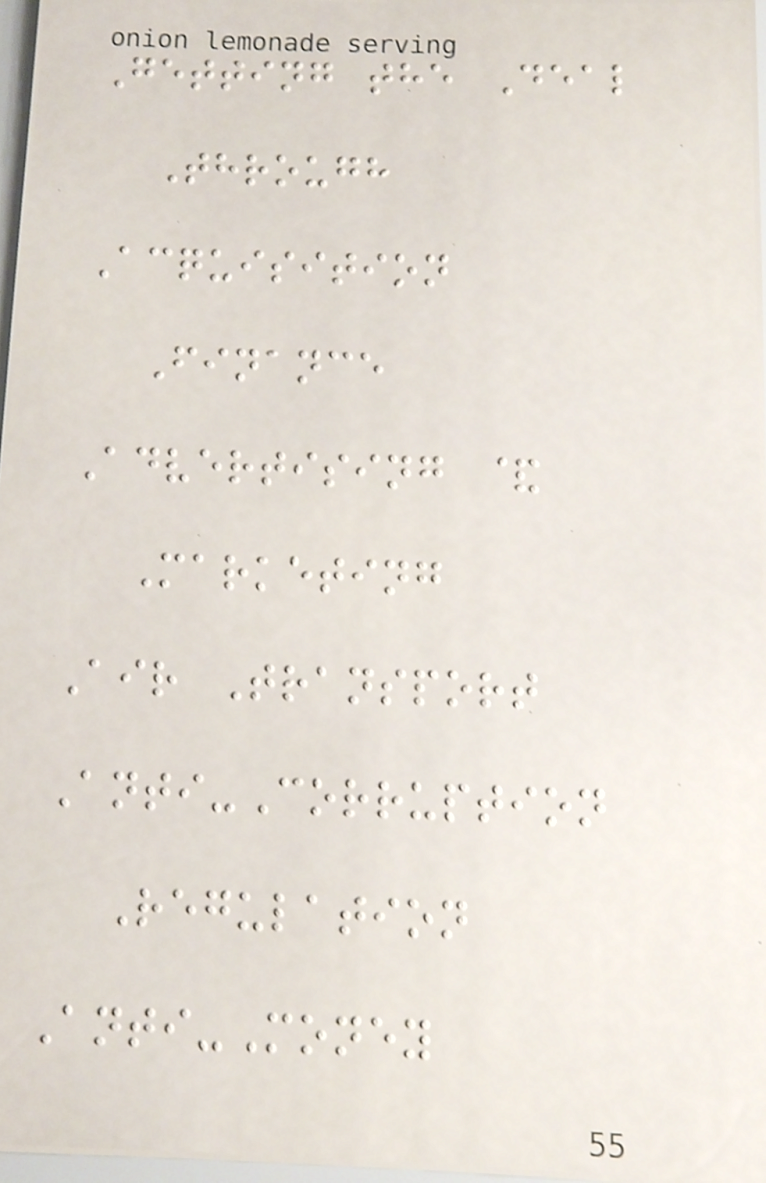Getting the Deal
Through
Acquisition
Finance
Advertising &
Marketing
Air Transport
Anti-Corruption
Regulation
Anti-Money
